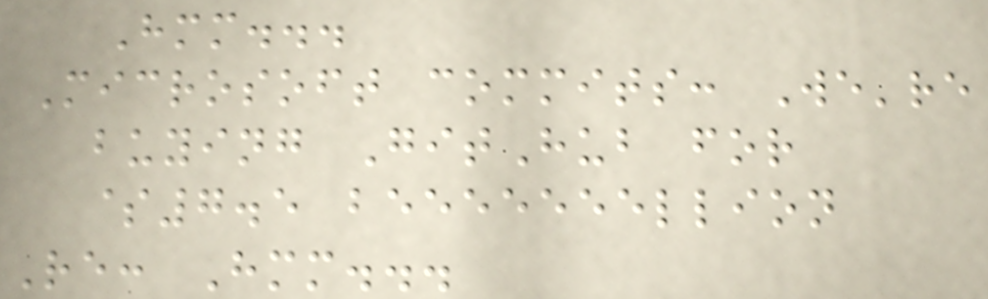Hmm...
Microsoft commits: We're
buying GitHub for
$7.5 beeeeeeellion
Re: Hmm...
